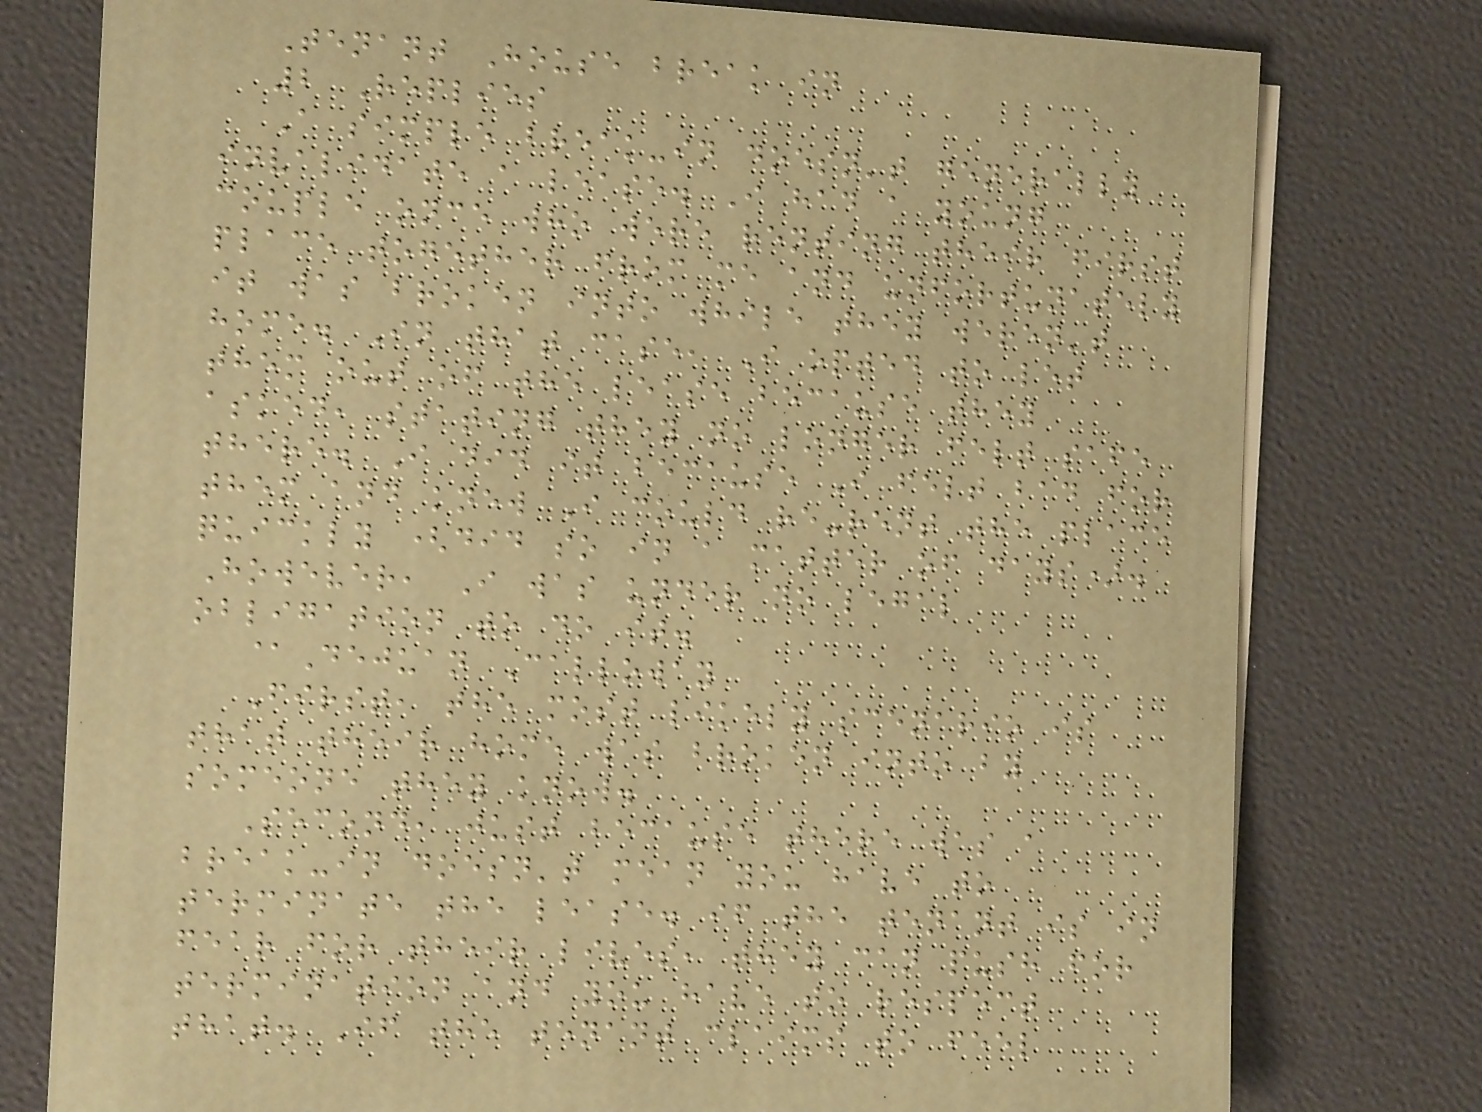Tenant House break in
2 Replies
A simple break-in doesn't generally
invalidate a lease. I had a young
couple once who were renting their first
place together from me and unfortunately
it was broken into while they weren't
home. In that case, I opted to let
them out of the lease because they
asked, stating they no longer felt safe
there. I did it because I felt bad for
them and knew I could re-rent the place
quickly (did so in a matter of days).
However, I was under no legal
obligation to do it.
@Dejuan Calloway
First, the most likely scenario is
that their home was broken into by
someone they know.
Second, just because there was a
break-in doesn't mean you have to
terminate the lease. if the tenant is in
fear for their lives, they can push for
termination and you have to respect
that. If the tenant claims to feel
